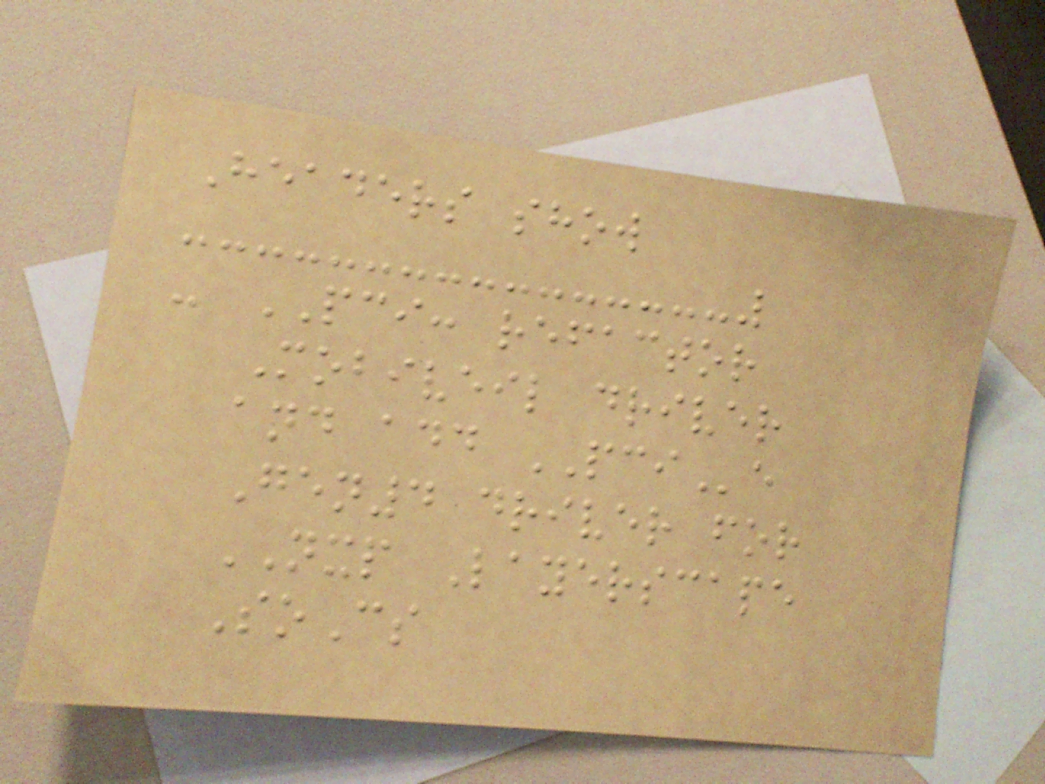Headers show
- PCI: refactor
Mobiveil driver
and add PCIe
Gen4 driver for
NXP Layerscape
SoCs
